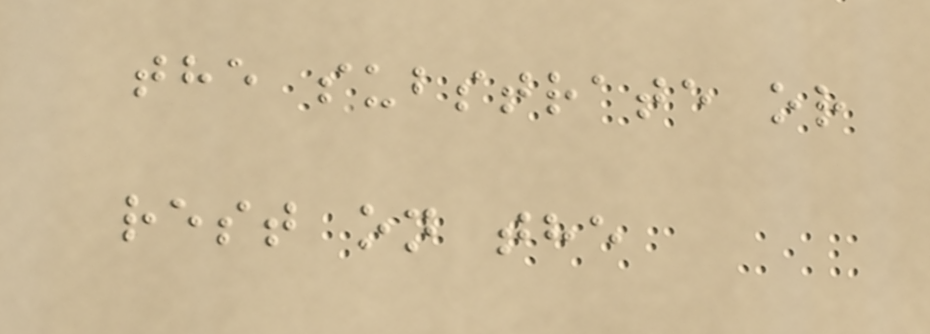the substrate or
rest on the
